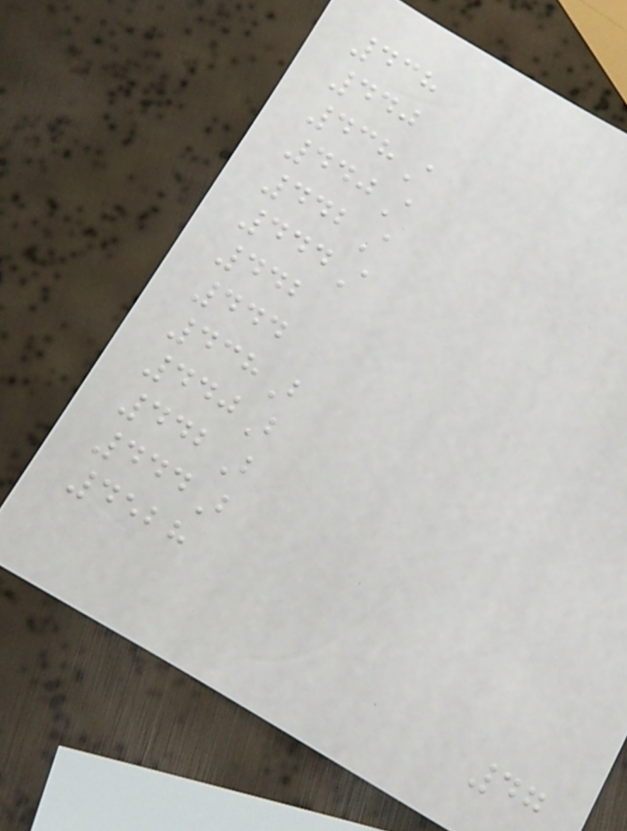438
440
438A
440A
442A
444A
442
444
438B
440B
442B
444B
4528
47
